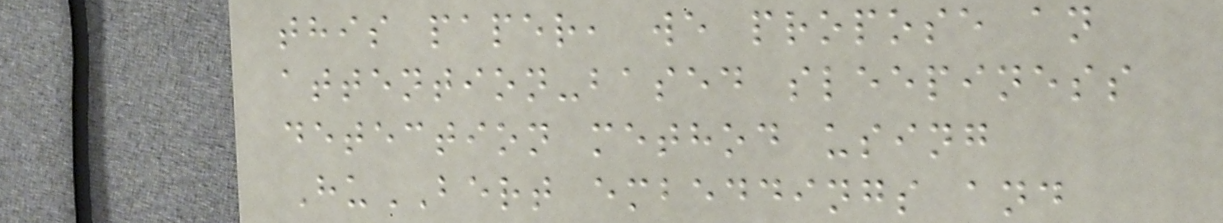this paper, we propose an
attention-based sleepiness
detection method using
HuBERT embeddings and
